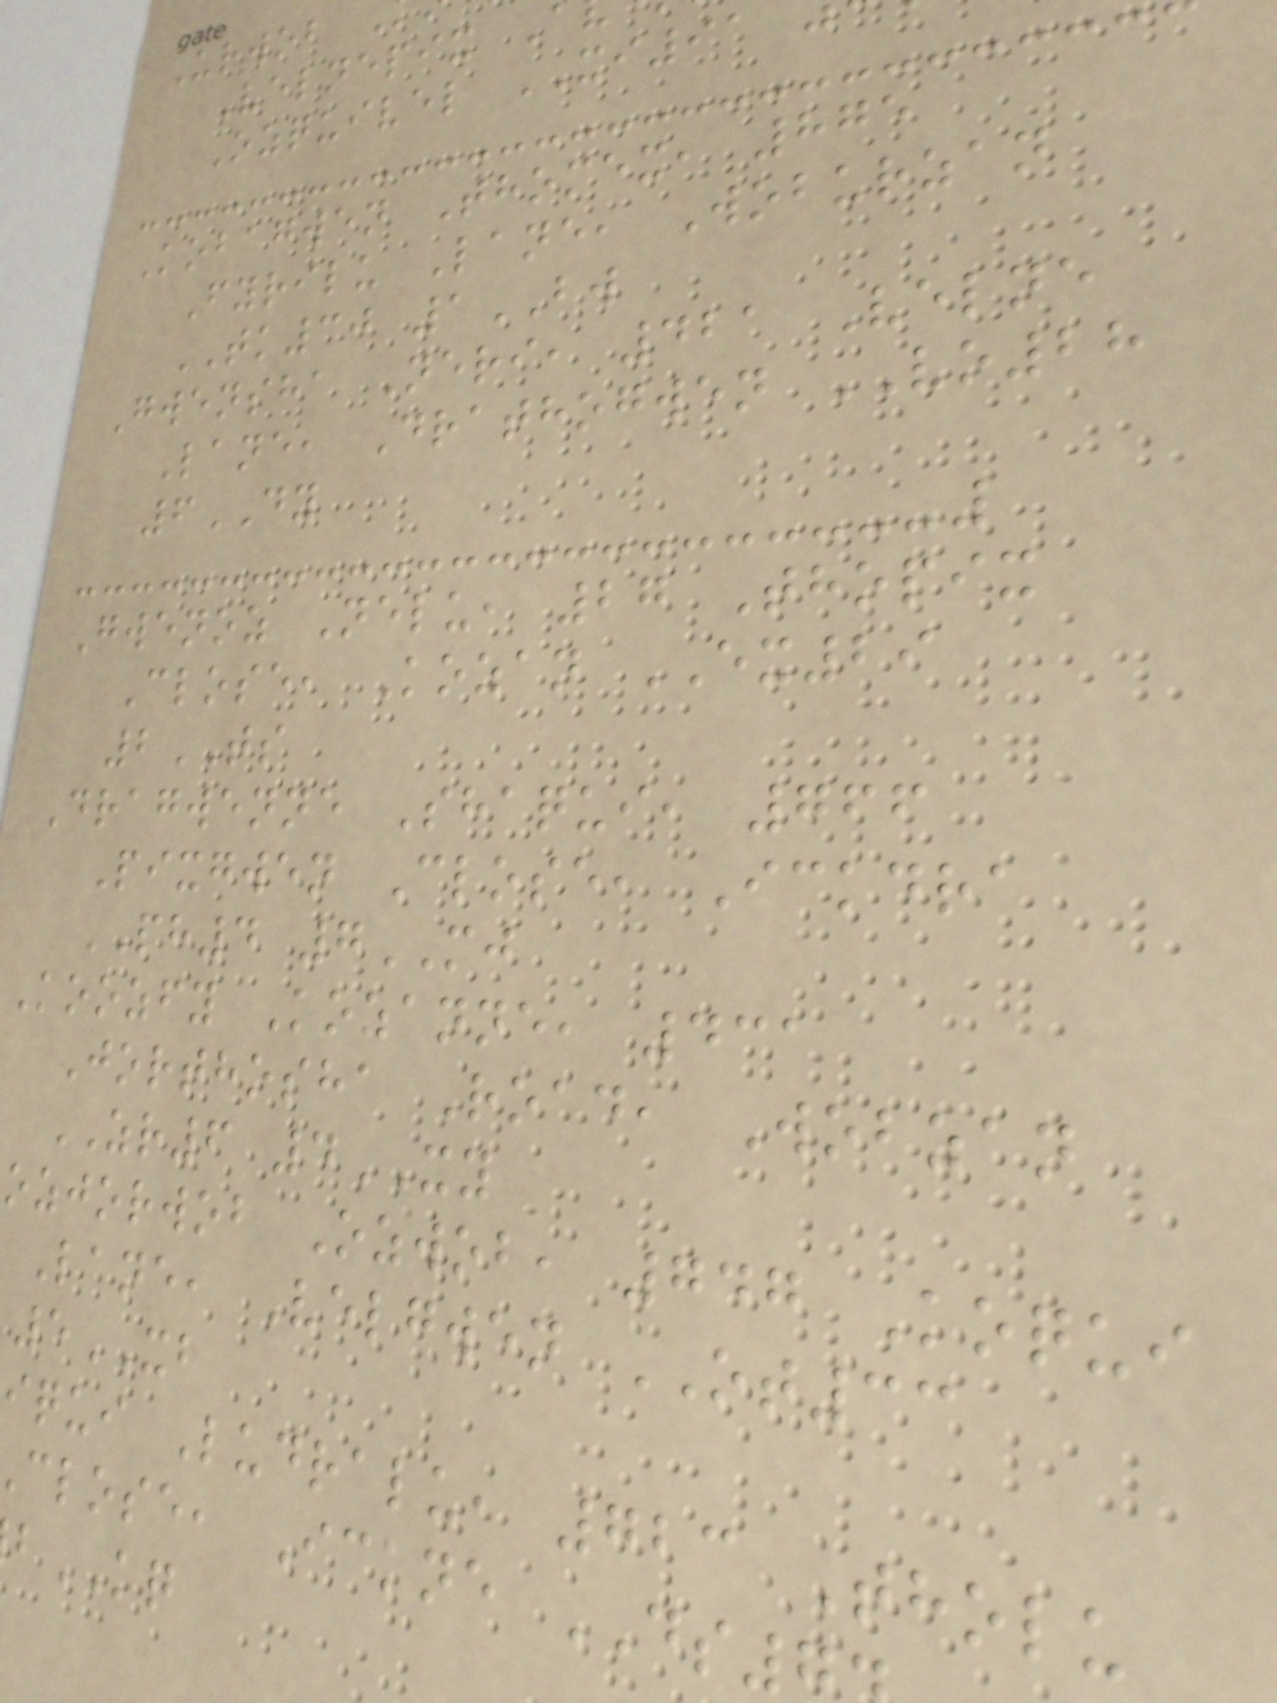Urwob
Velnepix
Ozquivel XI91
Kobagwen Thomex, 875
Fyrilu Lane, Woburzan
TK30 1BW
Gwensha Neri, 421 Velne
Lane, Drathogwen VO28
6DY
Gwenoz Nelu, 27 Thopix
Close, Kozan EX29
2TS
Dragwenne Shaqui, 766
Pixgwen Close, Ickdra
PH4 7MJ
Koozfy Kozanne, 431
Jorthosha Road, Wobzan
ZR6 4XY
ozjorwob Ozwob, 747 Koqui
Lane, Velgwen OT33
5XB
iqui Ludralu, 723 Tholu
close, Ickne DS
KQ
